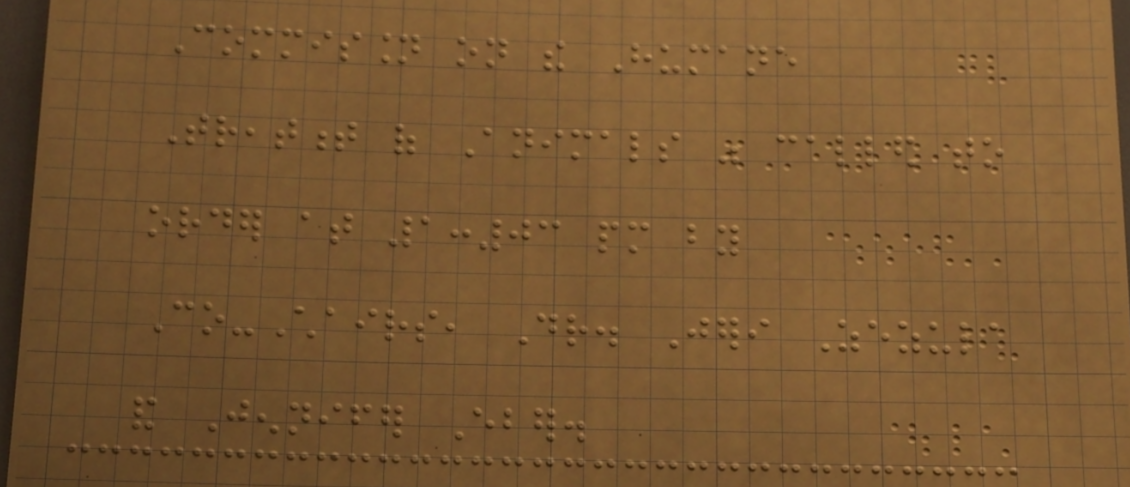Commission on the Humane
Treatment of Animals was called to
order at 1:03 pm by
Co-Chairs, Dr. Jeri Zezula
and Jennifer Eber.
